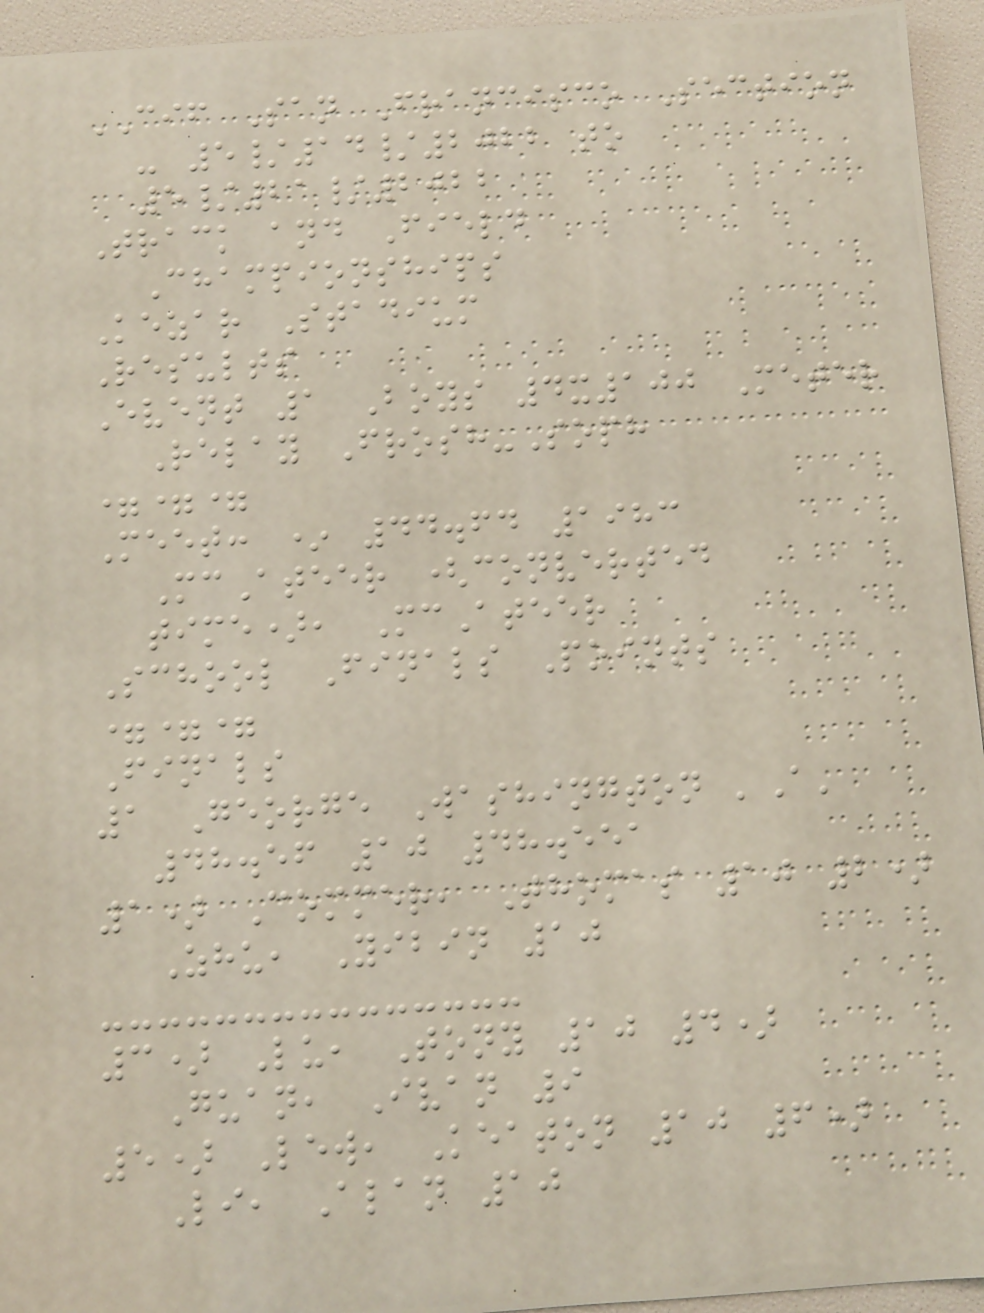CIF San Francisco Section
- 5/14/2022 to
5/21/2022
Track and Field
Championships
Kezar Stadium
Results
Event 1 Boys 4x100 Meter
Relay Frosh-Soph
===
Meet: * 44.64 1983
McAteer (converted
time), McAteer
School Finals Points
===
Finals
1 George Washington 'A'
48.56 10 48.551
1) Commer, Thomas 10 2)
Zhu, Yibin 10
3) Lu, Tony 10 4)
Guan, Ivan 9
5) Lew, Keaton 10 6)
Li, Alan 10
